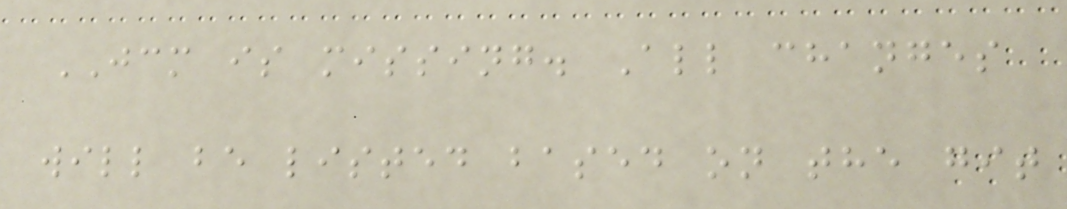JCM is missing. All changes
will be listed based on the git
